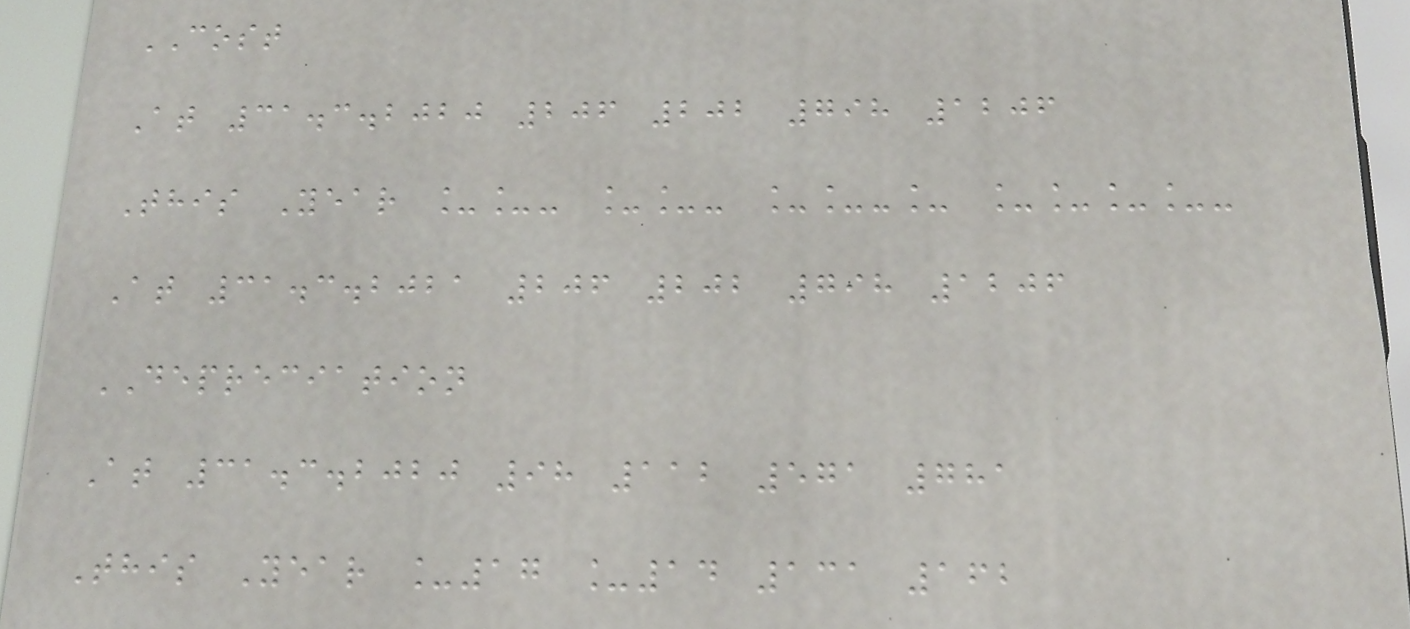COST
At 31.3.2020 206 202 798 1206
This Year __- __- __-_ ____-
At 31.3.2021 206 202 798 1206
DEPRECIATION
At 31.3.2020 98 112 571 781
This Year _17 _14 131 162
